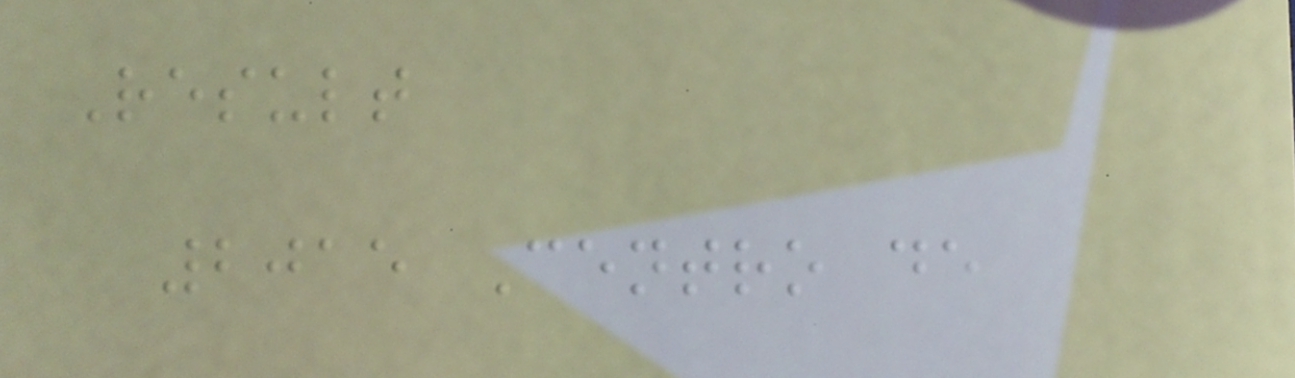Result
2015 Centro de
